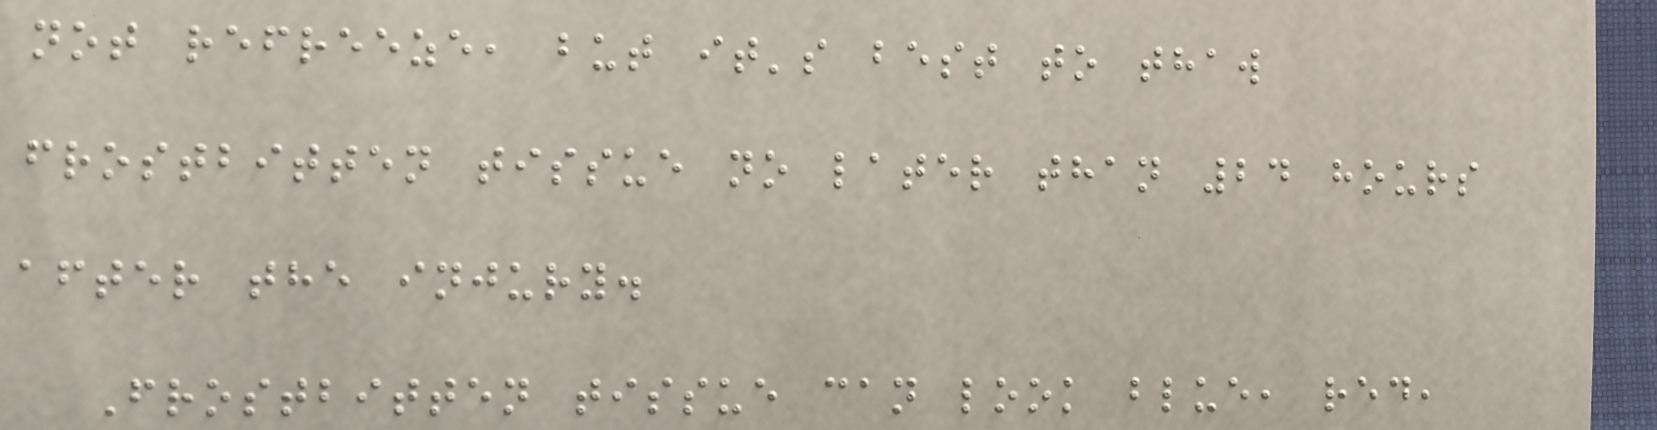not refreeze, but it's best to thaw
frostbitten tissue no later than 24 hours
after the injury.
Frostbitten tissue can look blue, red,
